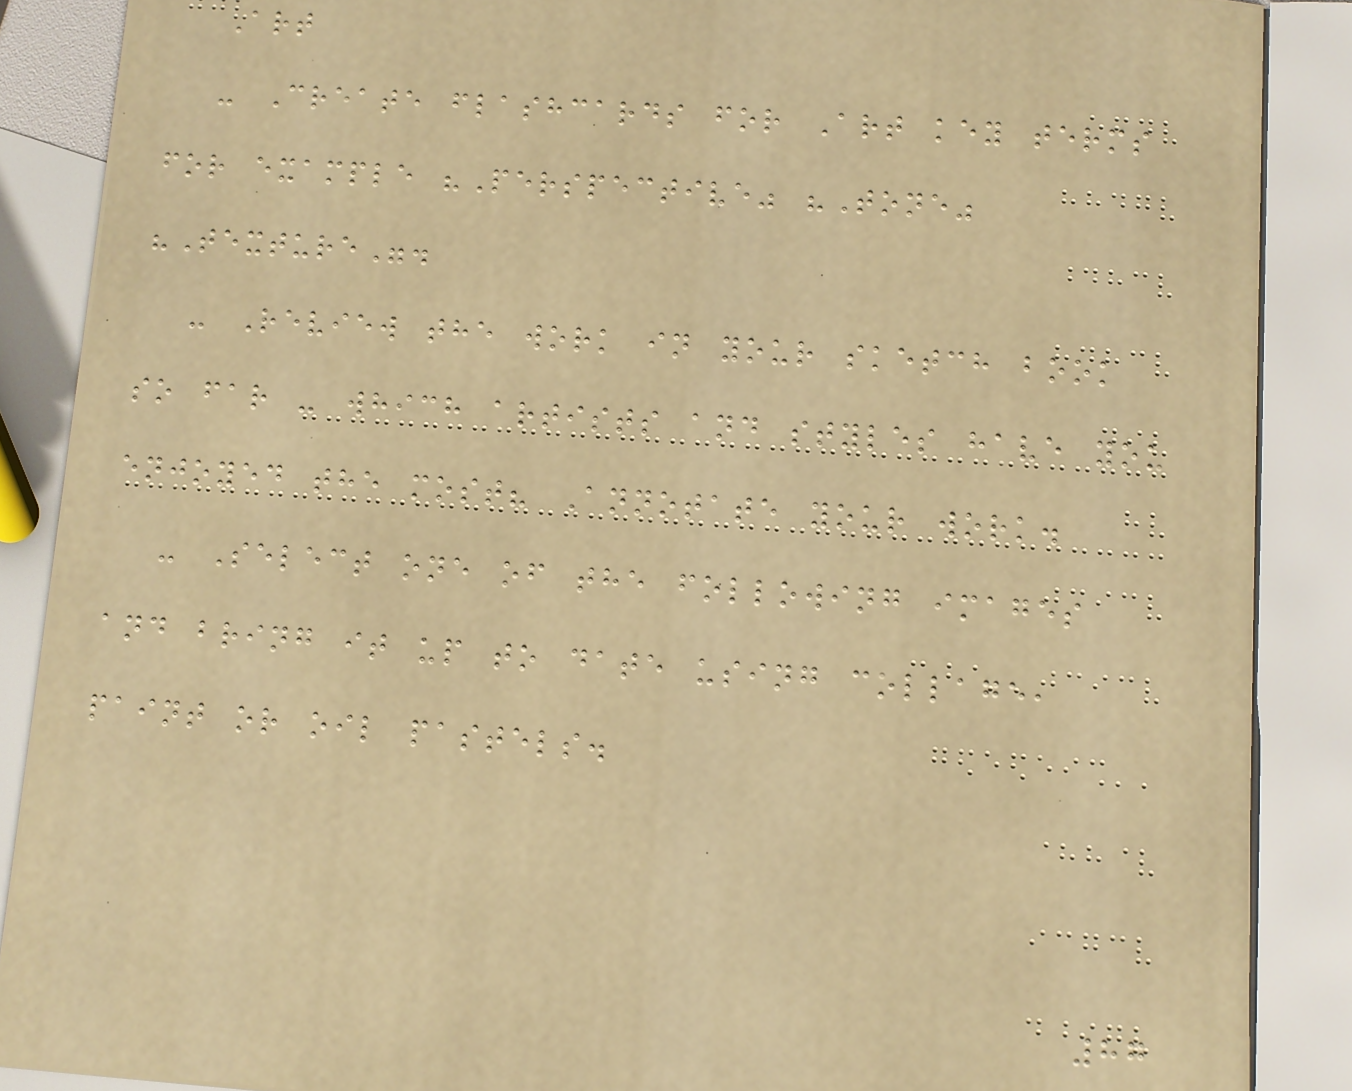Art
- Create flashcards for Art key terms
for example "Perspective" "Tone"
"Texture".
- Review the work in your sketch book
so far - which artists and styles have you
enjoyed the most? Annotate your work.
- Select one of the following images
and bring it up to date using collage,
paint or oil pastels.
87
